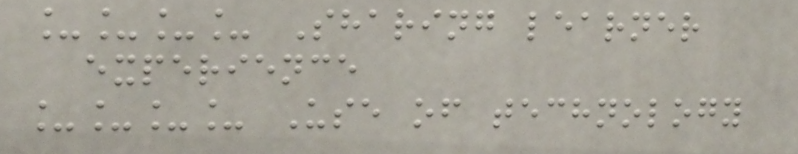____ Sharing learner
experience
____ Use of technology
